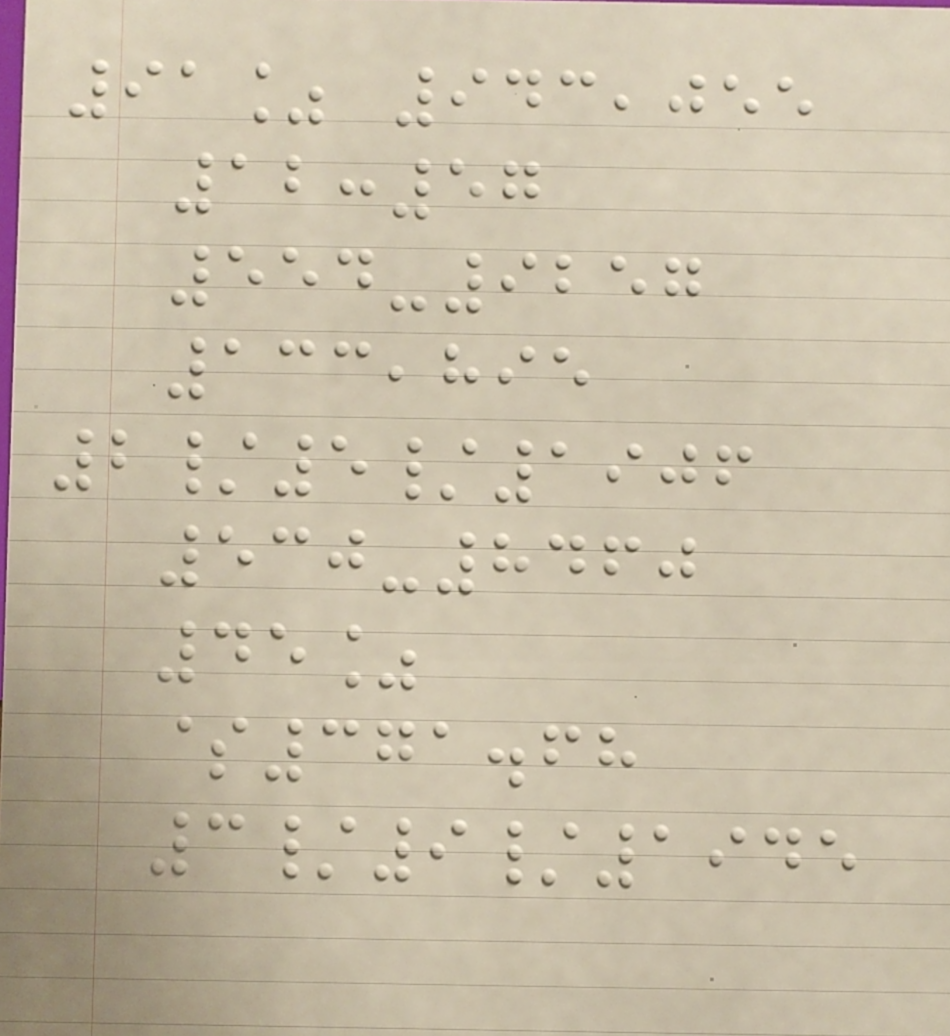91% 943,055
12:57
554-9257
133,895
2/5/1906
530-8460
45%
$371.68
3/9/1945
